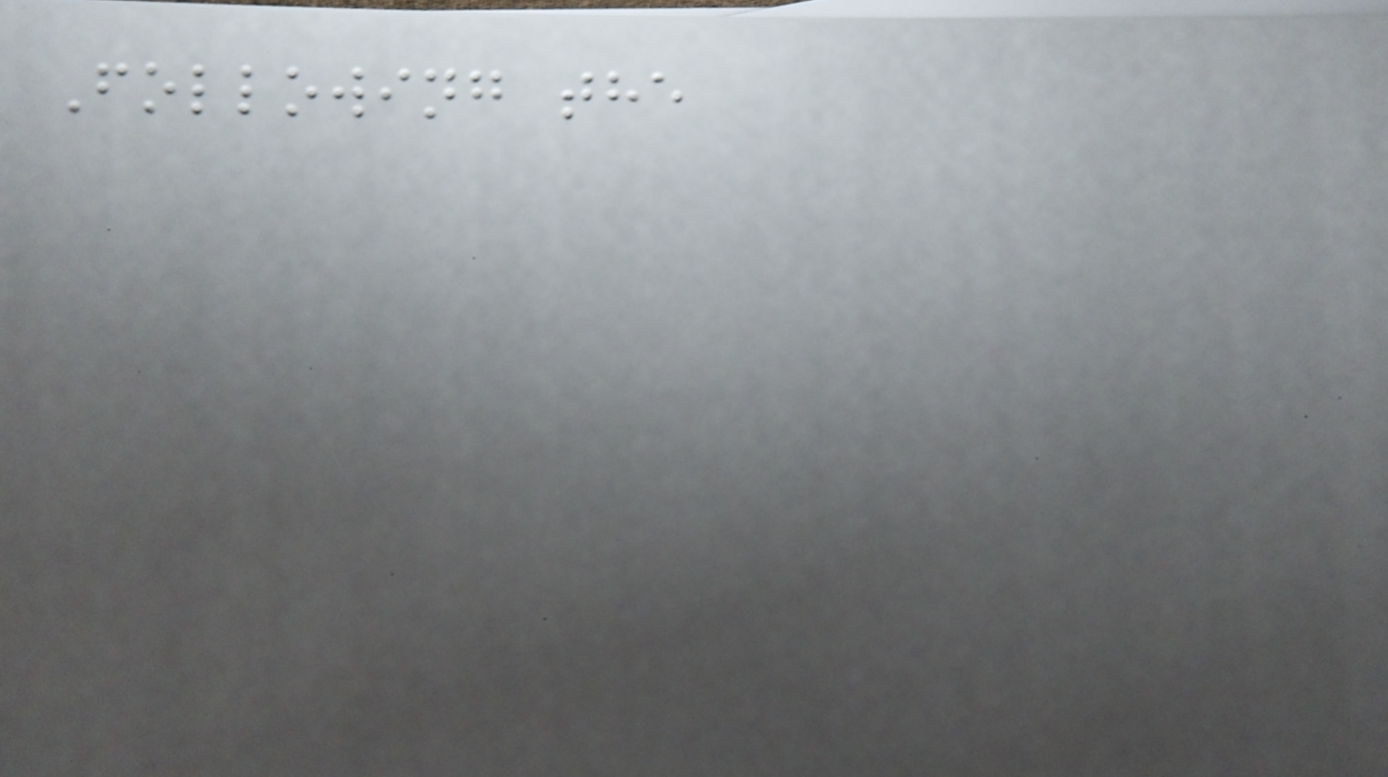Following the
